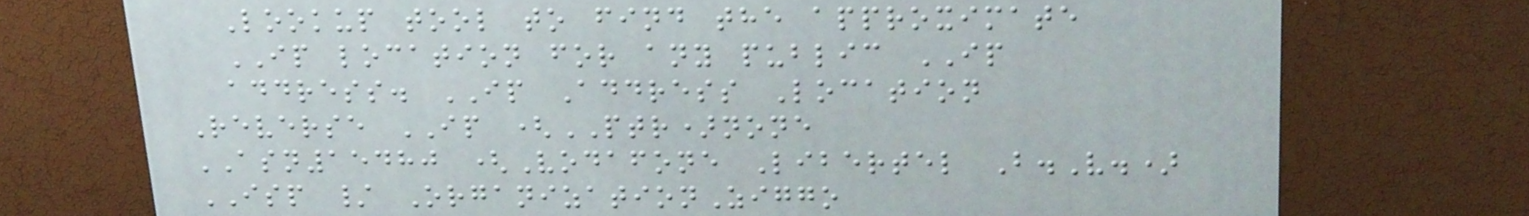Lookup tool to find the approximate
IP location for any public IP
address. IP Address Location
Reverse IP (PTR)none
ASN15480 (Vodafone Libertel B.V.)
ISP / OrganizationZiggo
